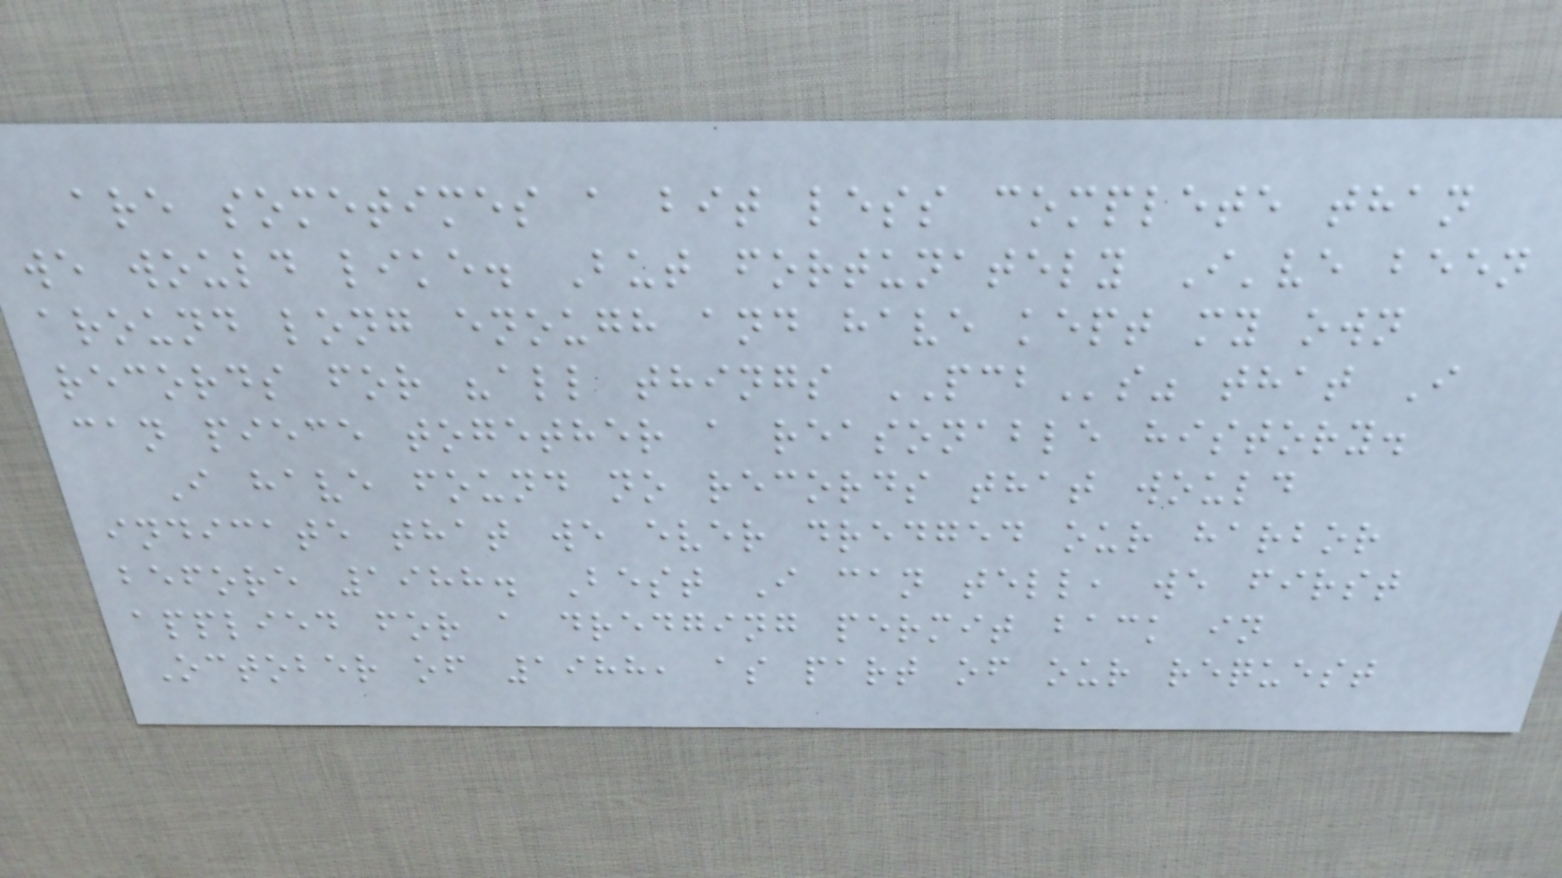are sometimes a bit less complete than
we would like. But fortunately I've been
around long enough and have kept my own
records for "all things PCBs" that I
can piece together a reasonable history.
I have found no records that would
indicate that we ever dredged our harbor
before 1988. Best I can tell, we first
applied for a dredging permit back in
October of 1988, as part of our request
